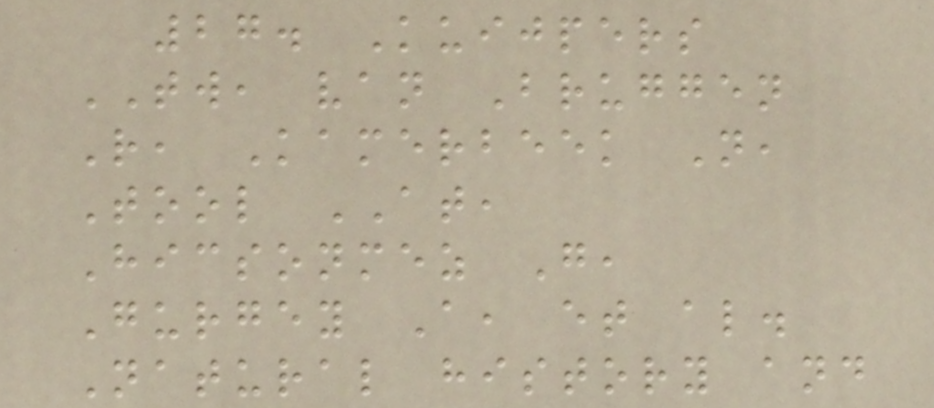27. Kuijpers
TW, van Bruggen
R, Kamerbeek N,
Tool AT,
Hicsonmez G,
Gurgey A, et al.
Natural history and
